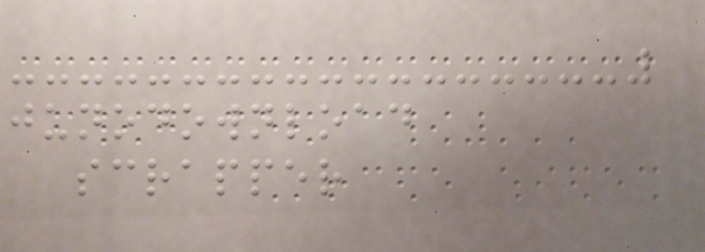junodownload
scrapper
